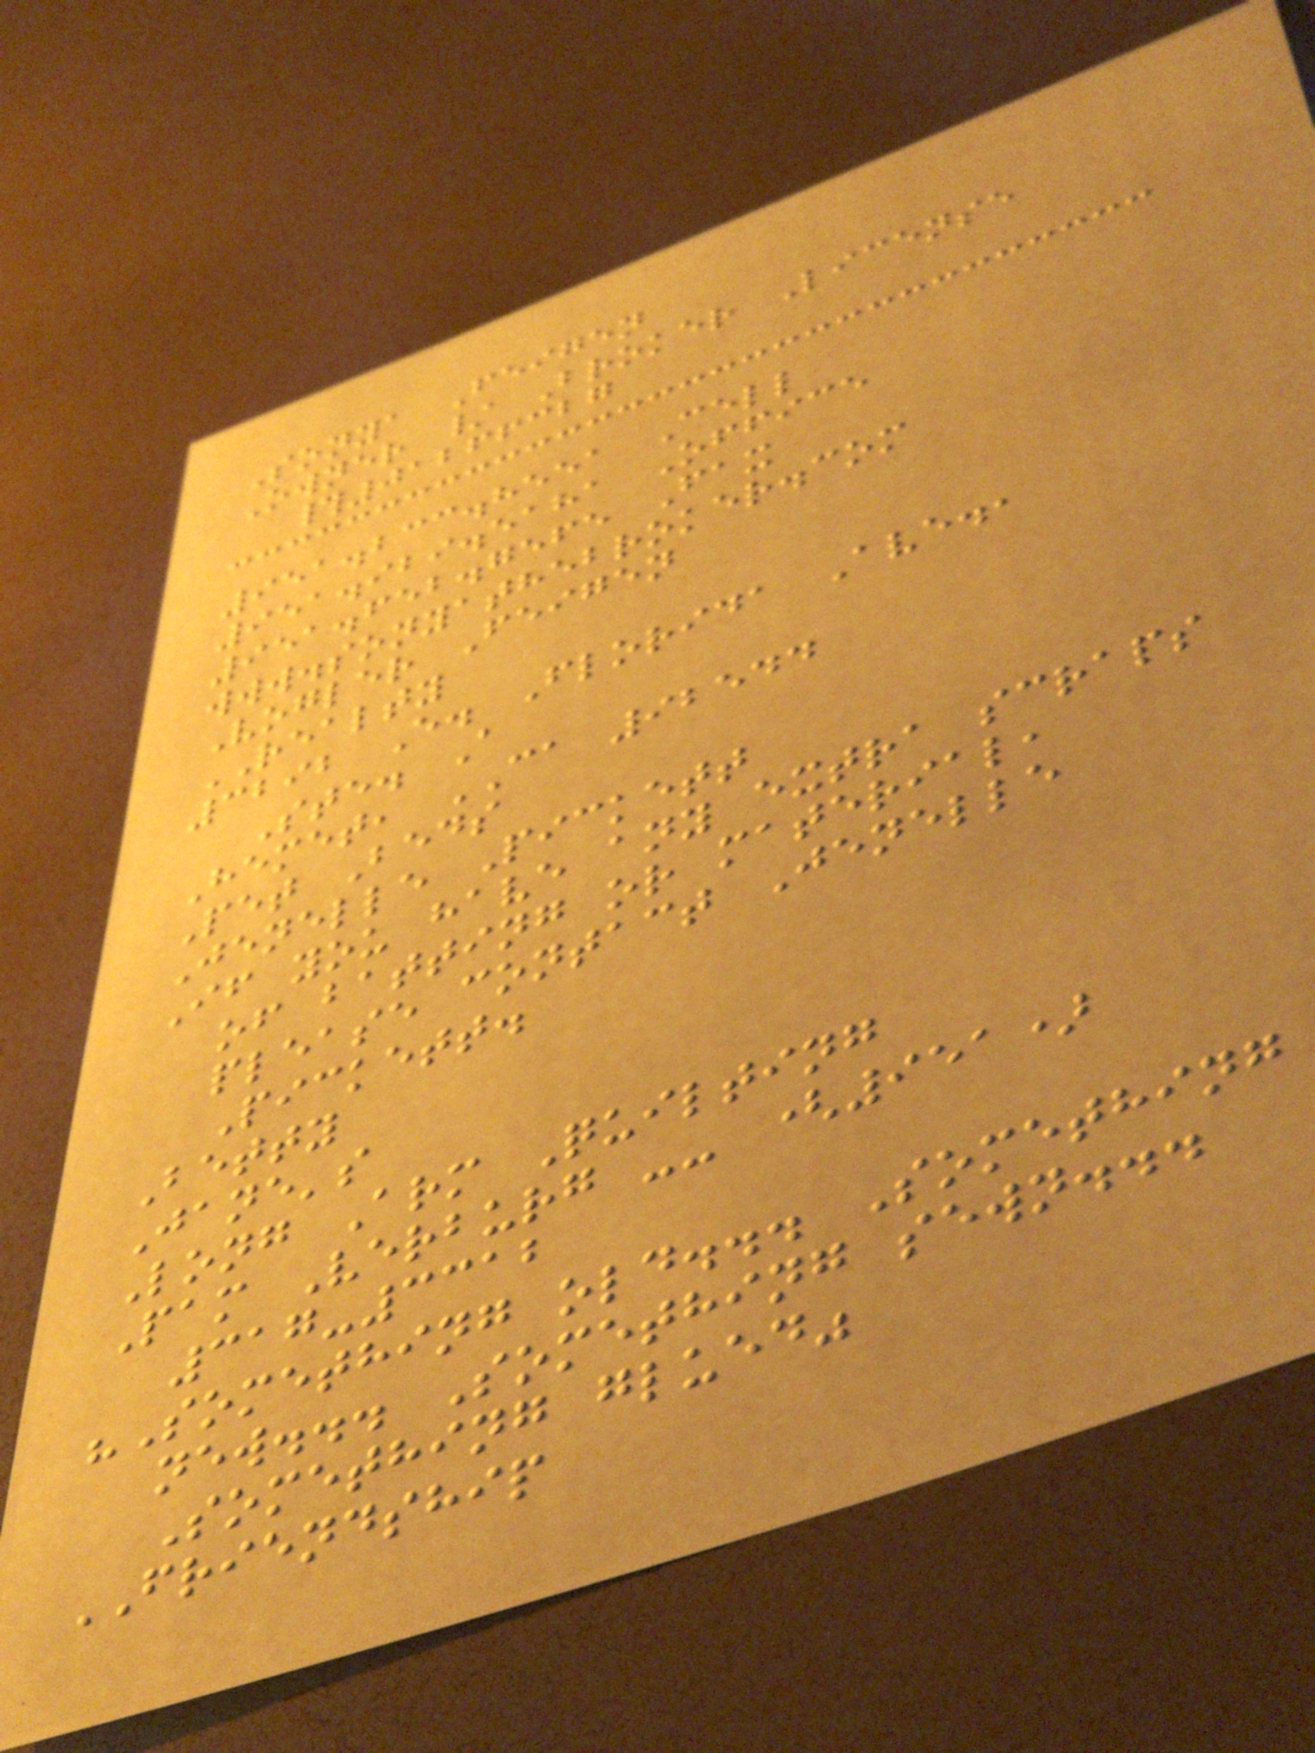Sonya Feigen
Owner / Broker License
#01266327
951.233.8551 Cell
951.929.5181 Office
951.652.7565 Fax
www.sonyathebroker.com
Vogler Feigen
REALTY
3292 E. Florida Ave.,
Ste. A
Hemet, CA 92544
Pet Beds
Jenelle Pickett
If you have any extra scraps
of batting or material,
please contact Jenelle
Pickett.
Betty
Jane's
Long Arm Quilting
Pam Verburg -- (951)
317-3312
"Something old... Something
new... Something sewn...
Something glued"
FRIENDSHIP
